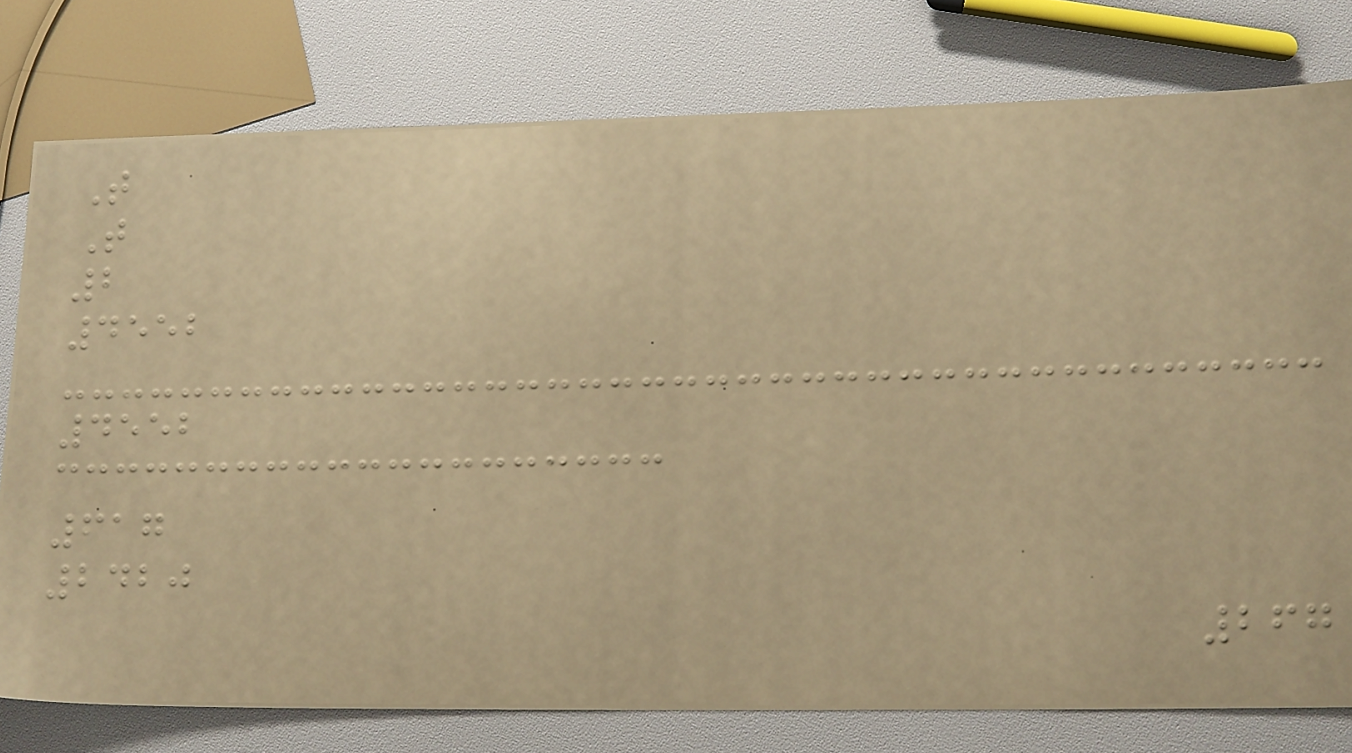T
T
2
4552
4552
617
2420
267
